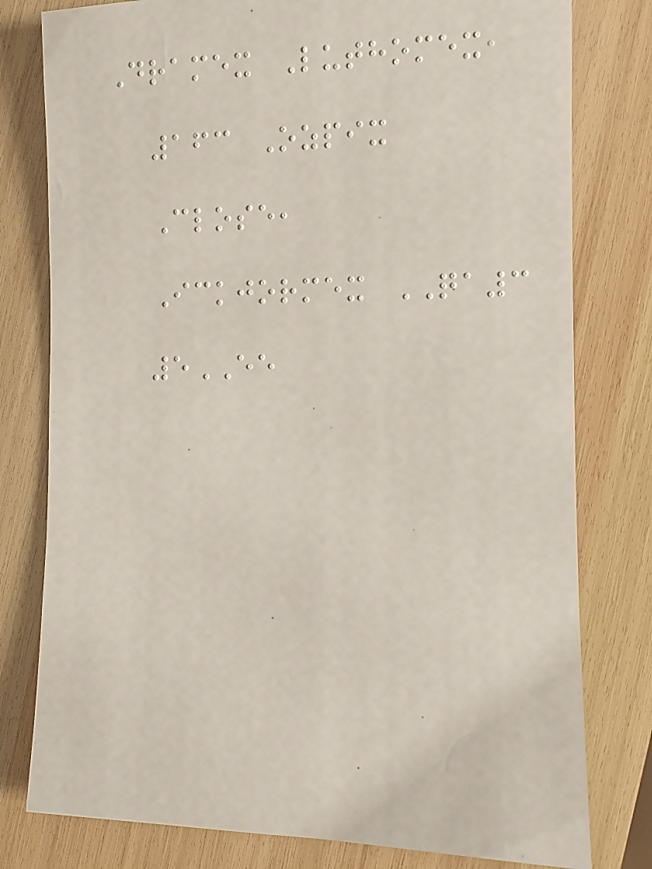Dramex Luthomex,
163 Ozpix
Close,
Ickjormex QA3
5EE
